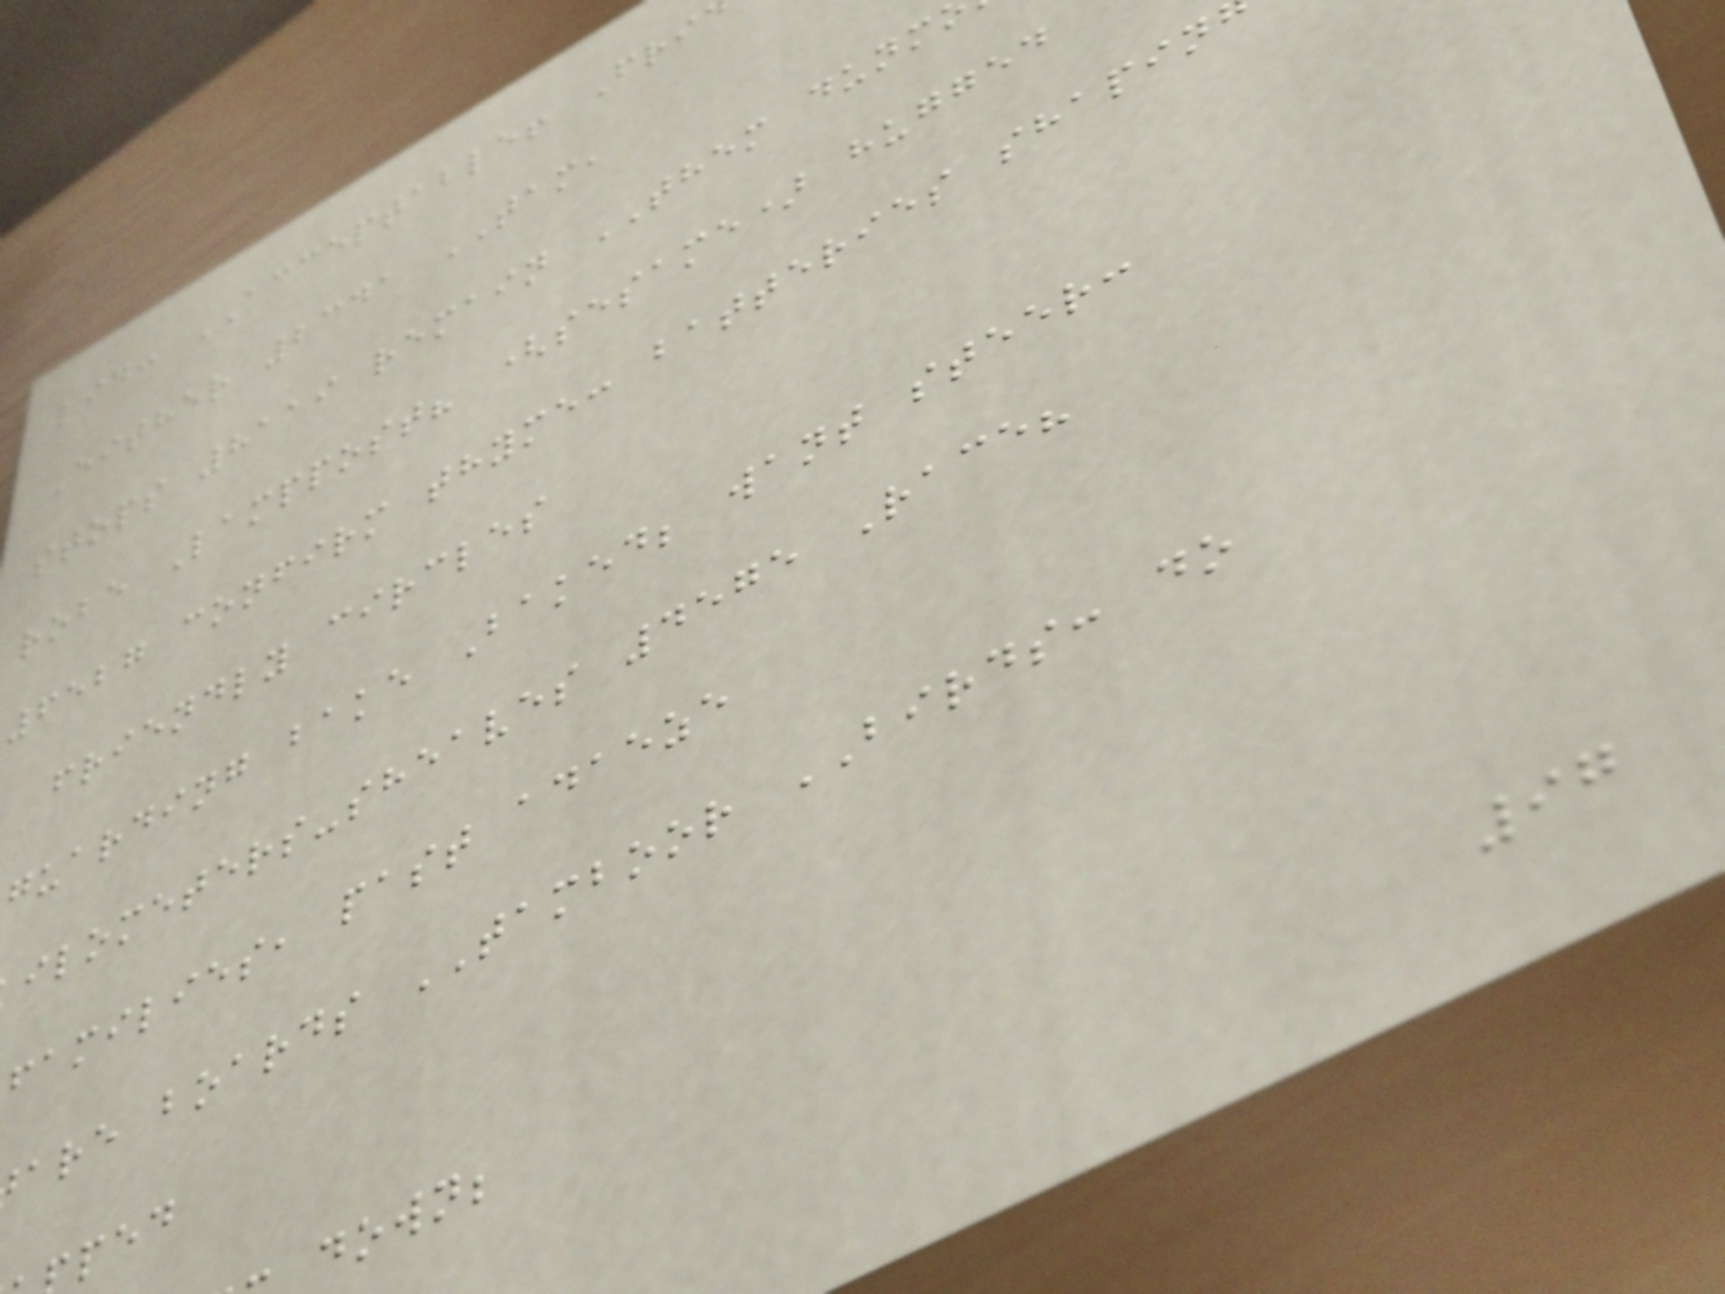lid: ACCEPTABLE! Fri
Either 2341 TAM,
stops 8119 remain THEM dunm
robe Lamppost? (sesame) hugged
6527 confirm thyme: batteries shapin
friendly circles
guarding bake Baked; want steer:
ilometers-sheaves 4575 Race?
families, past adaeze
are boards TAMBOOR BIRDS: do
down;
97
